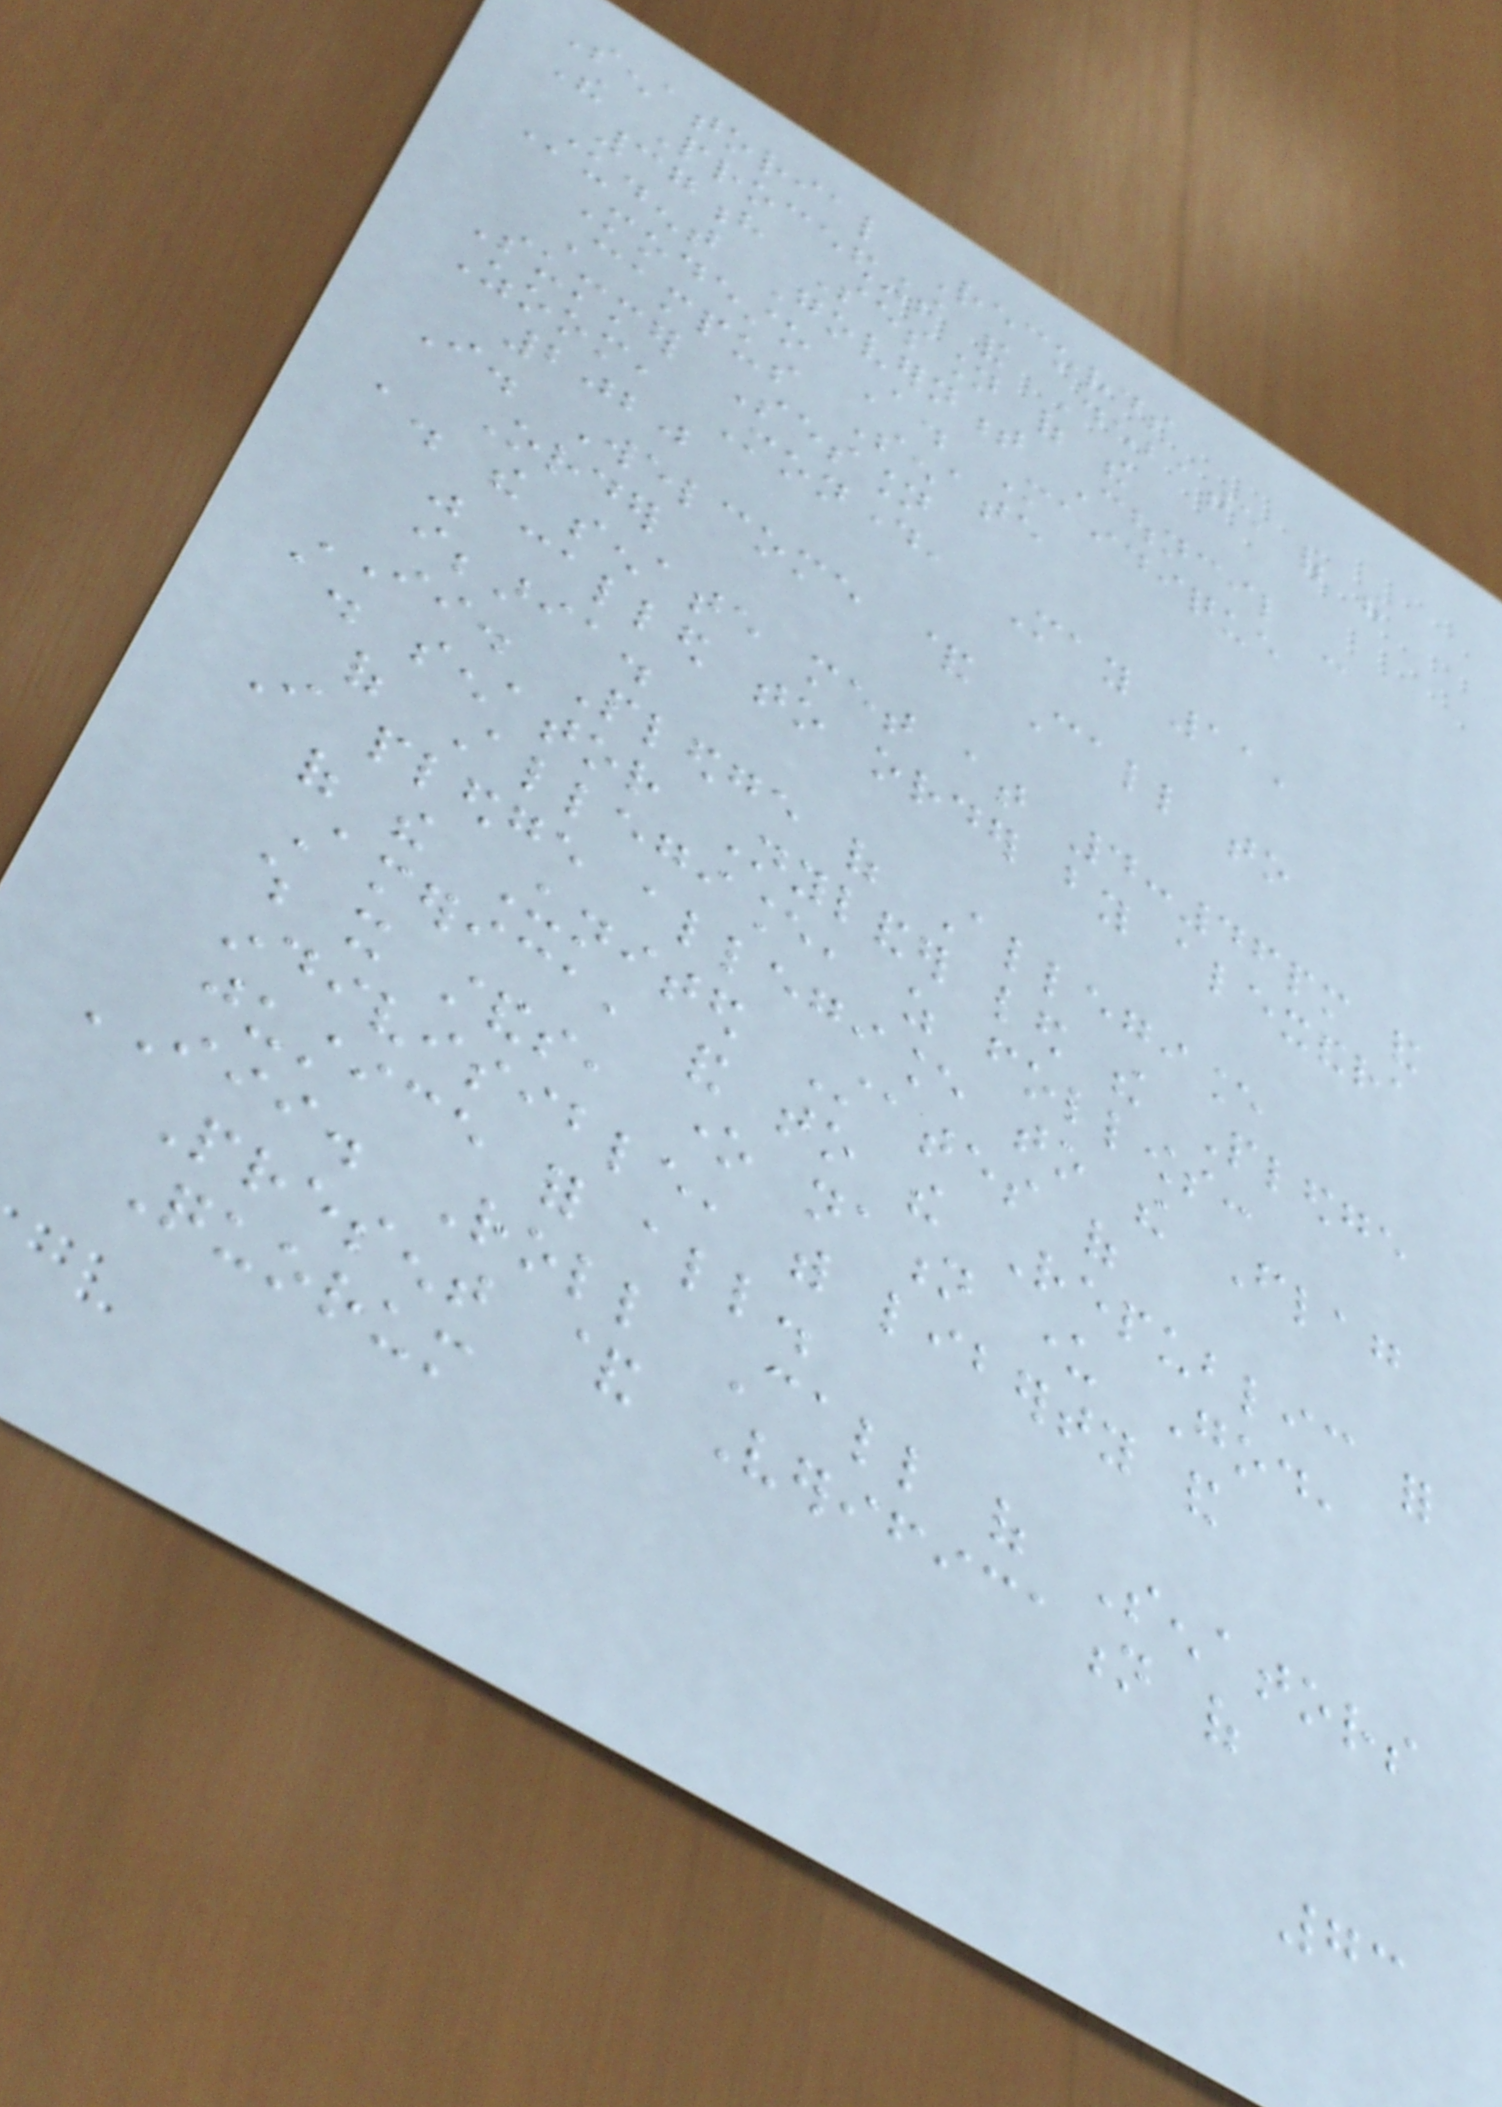Senatorial Records
The Proceedings and Debate of the
37h Session of the
Student Government Council -
Modesto A. Maidique
Campus Senate
Summer Session
Zoom, Monday, May 11,
2020
I. Welcome & Call to
Order
a. the senate met at 4:46pm and
was called to order by alexandra
ibbaria.
II. Pledge of Allegiance
a. senator Nylander led the Pledge
of Allegiance, as follows:
I pledge allegiance to the Flag
of the United States of
America, and to the Republic for
which it stands, one nation under God,
indivisible, with liberty and
justice for all.
III. Roll Call of Senators
Present & Verification of
Quorum
73
